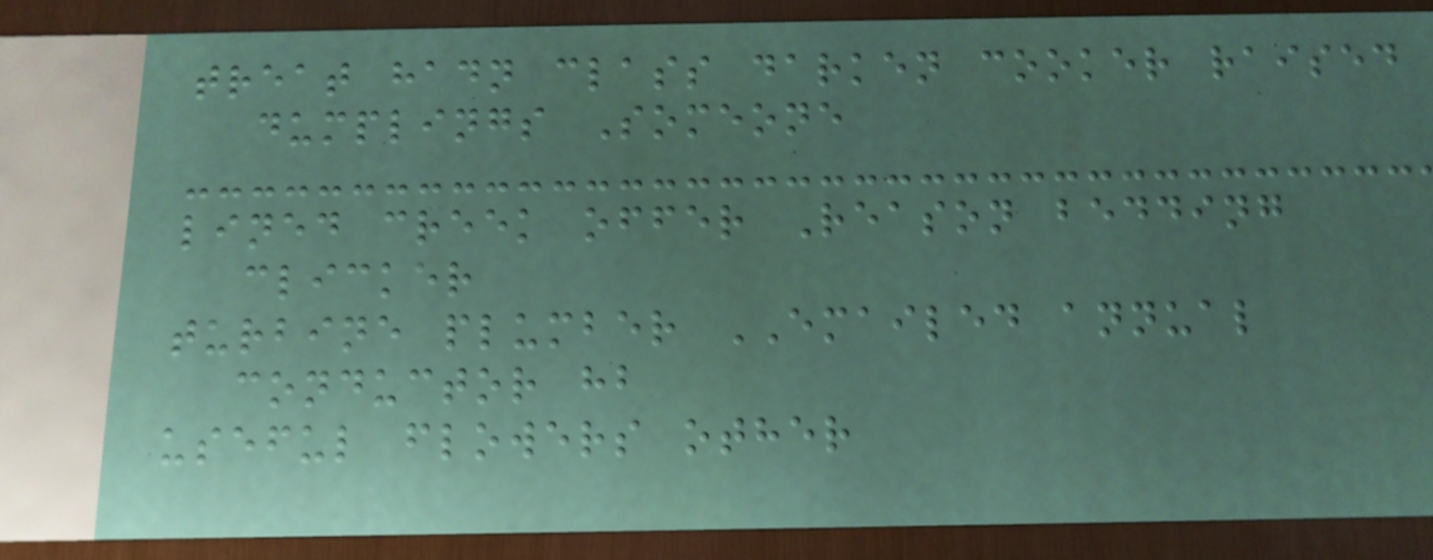treat hadn class darken cooker raised
dumplings Someone
lined creek offer Reason bedding
clicker
turbine plumber EMAILED annual
conductor hb
useful flowers other
